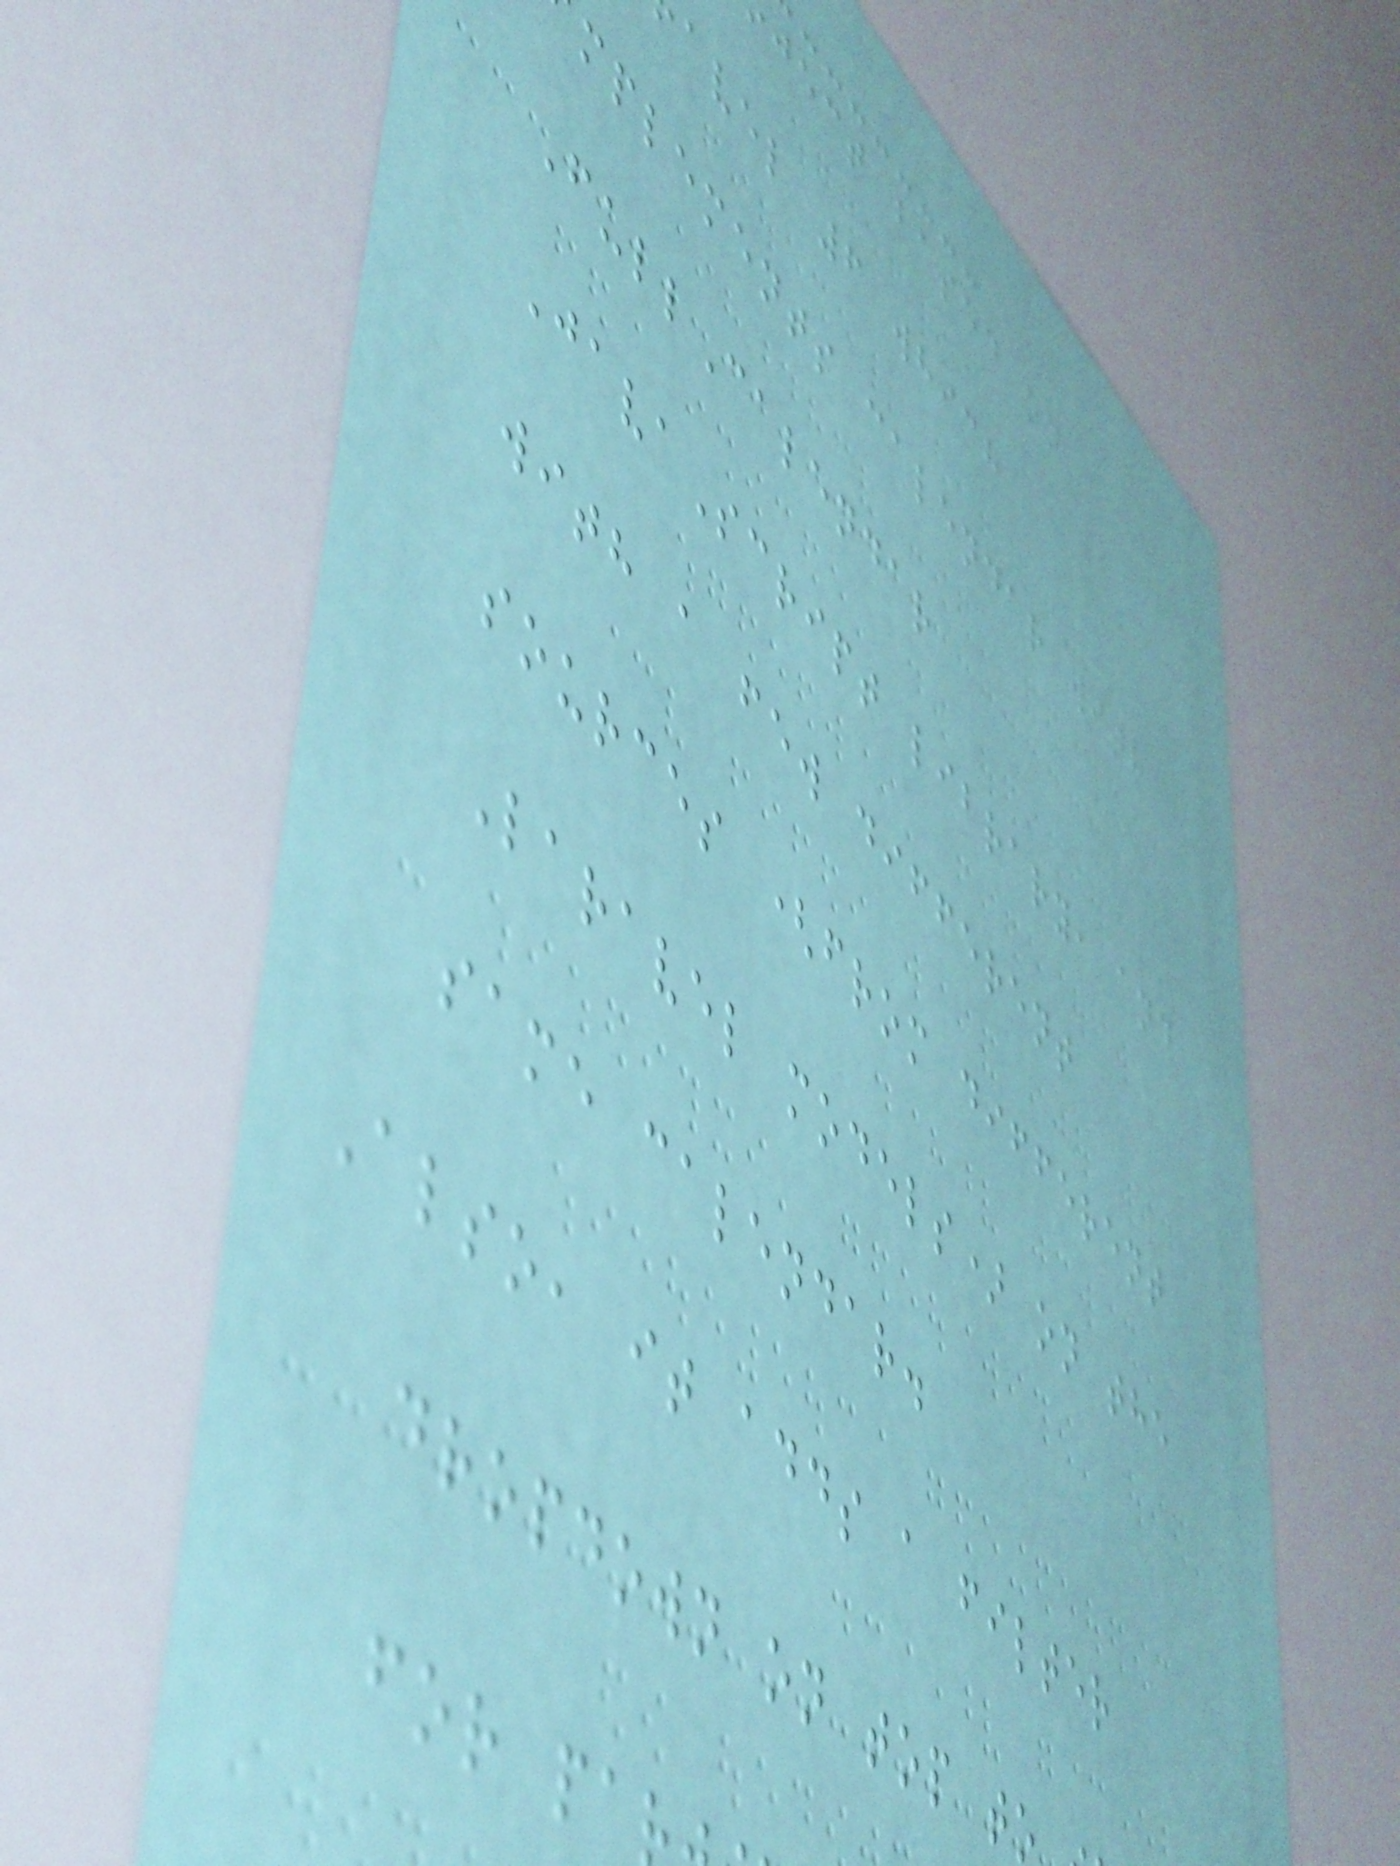ject based on
avel 6 which
mplements calendar with
FullCalendar
JavaScript library, and
with a few different
sources (from different
Laravel models) on the
same calendar.
Also, it adds a filter
dropdown on top t
for pa
